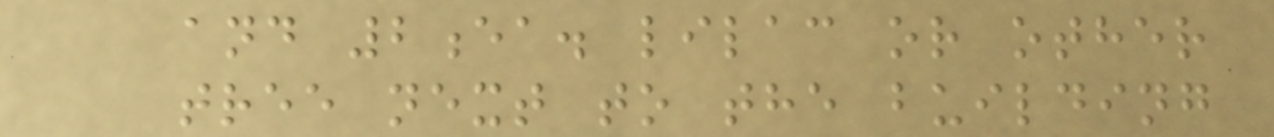and 2ea. lilac or other
tree next to the building
